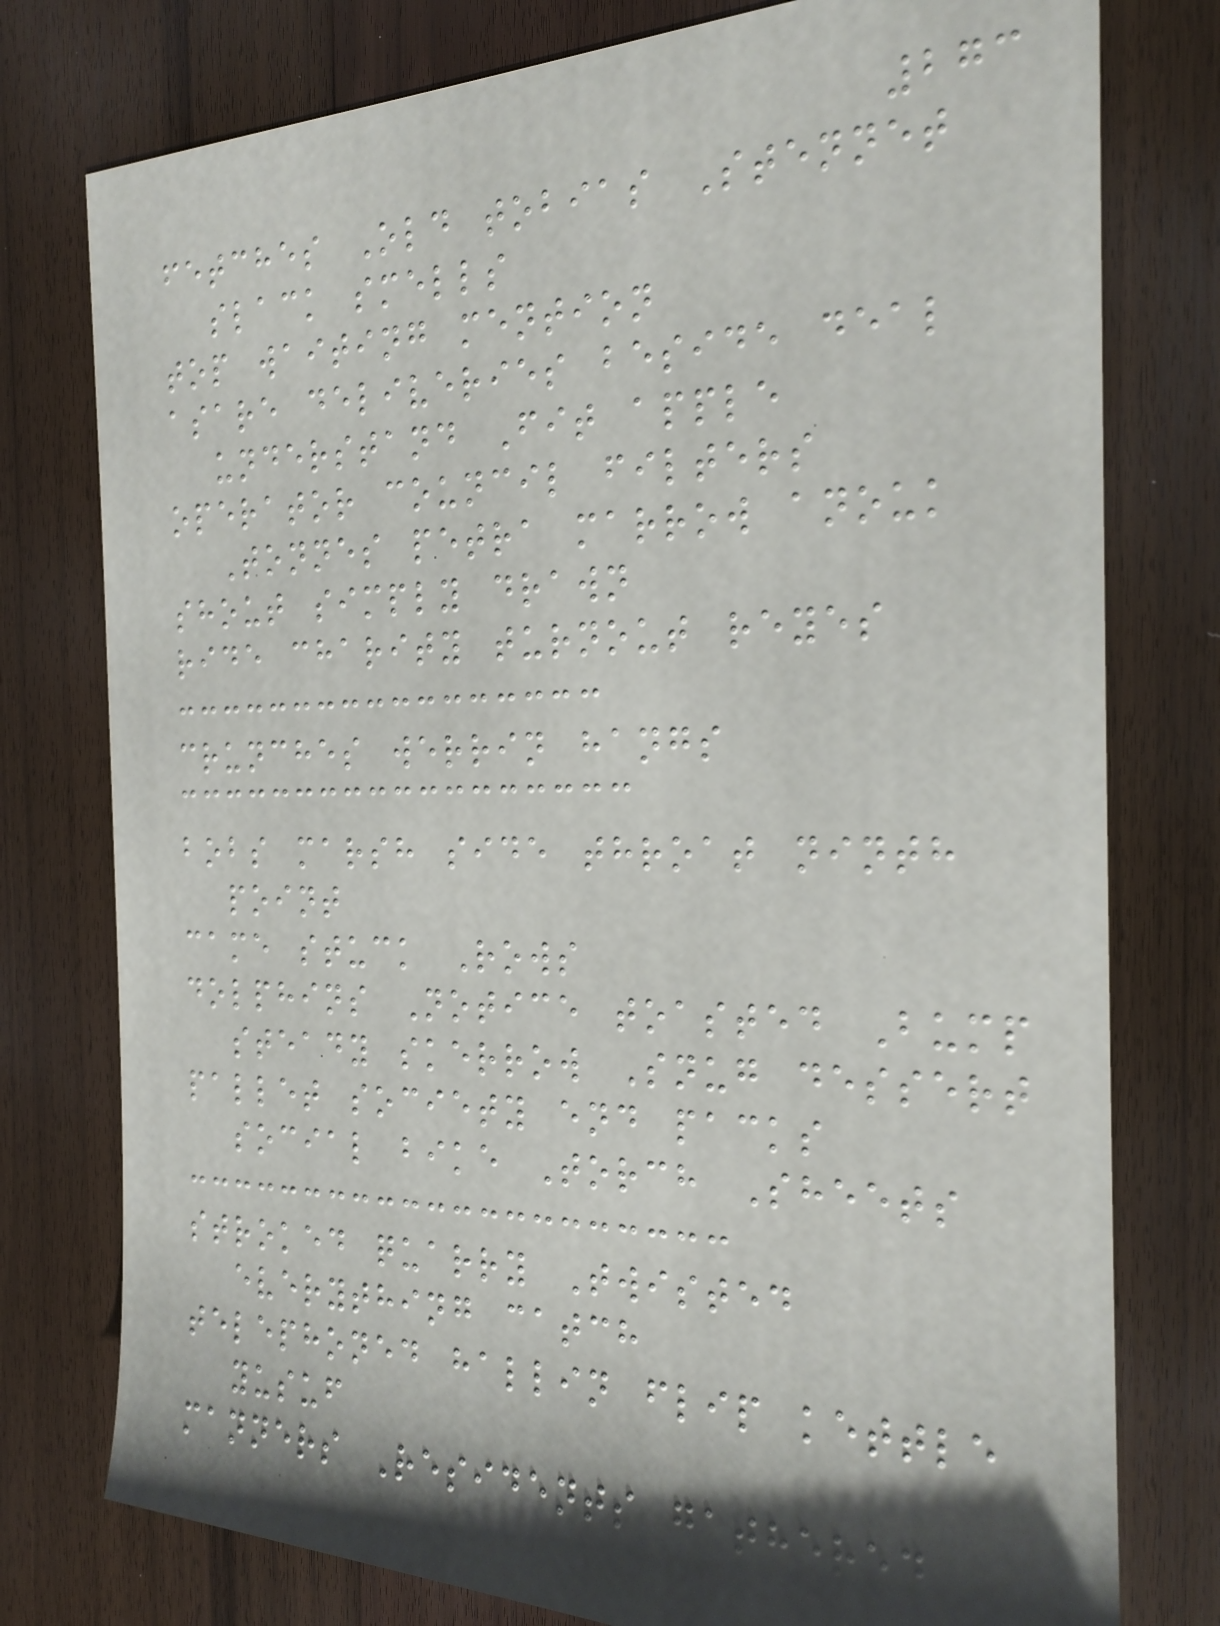273
fetches Old tobias Stennet
slack smells
top waiting mention
asare deliveries beside deal
understand Fit apple
operator council filters
Tonnes petra marrow anouk
shout simply drawn
ride charity turnout reyes
crunches werrin hangs
bobs marsh side throat ninth
point
came stuck Rows
dolphins Notice toasted Bump
steady skerrow Snug dessert
pallet society end packs
social bike Torch Sheets
stroked quarry Twisted
everything catch
telephoned hallin flip kettle
yusuf
manners Residents gathered
